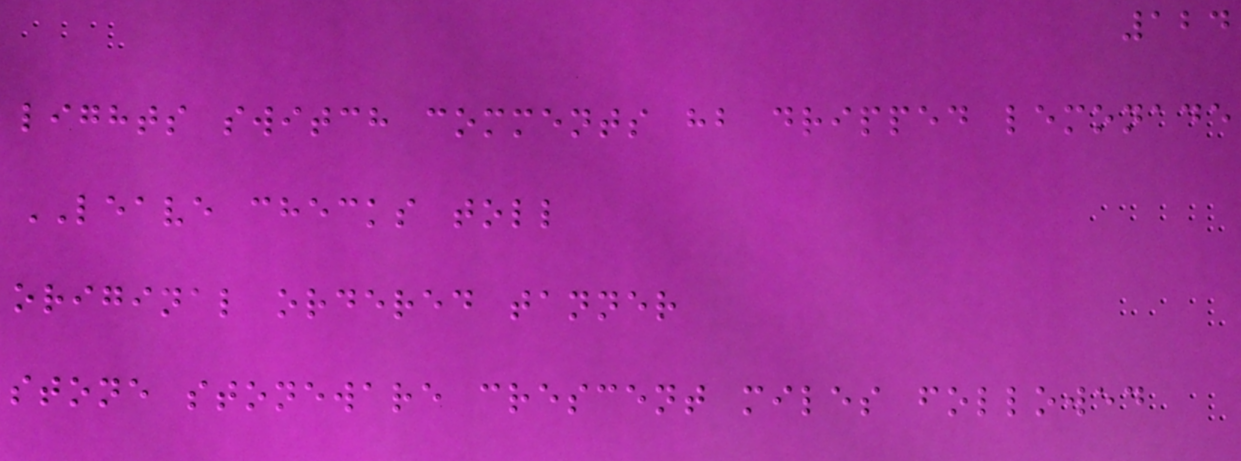124
lights switch comments hb dripped lemonade
LEAVE checks toll
original ordered tanner
stone stoneware crescent miles followed
